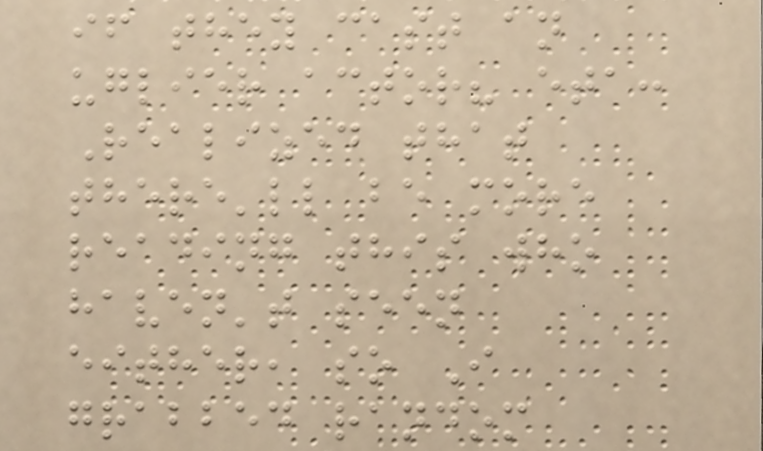if they cast an
uglier actor? eta:
Realized that
there'll be more
reading this who
haven't seen
either, so I
grabbed random
